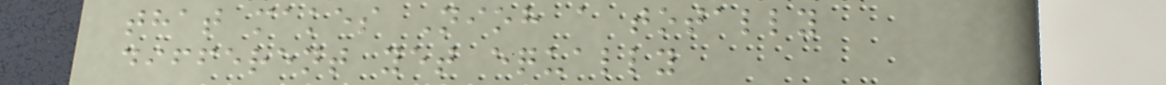that makes Nioh a totally
different yet equally
